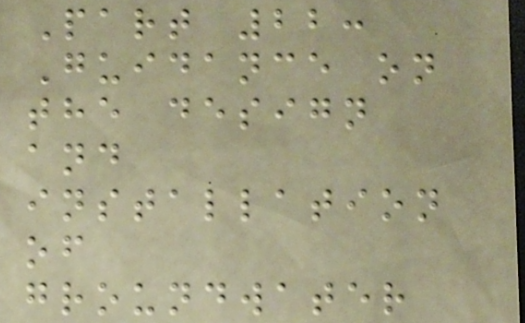Part 22:
Guidance on
the design
and
installation
of
groundwater
